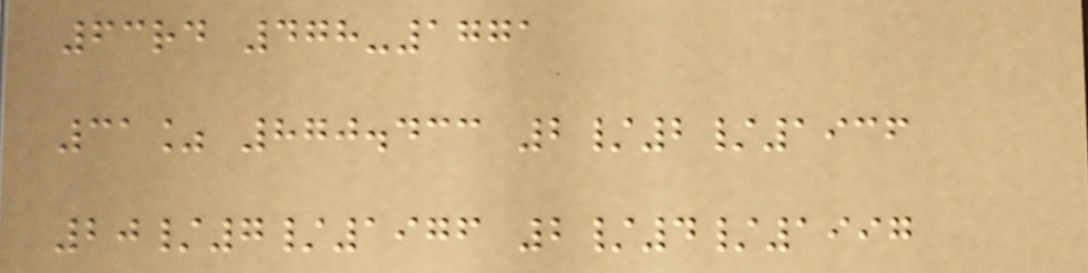63rd 478-1771
31% 870.433 2/2/1936
20/7/1976 2/4/1997
